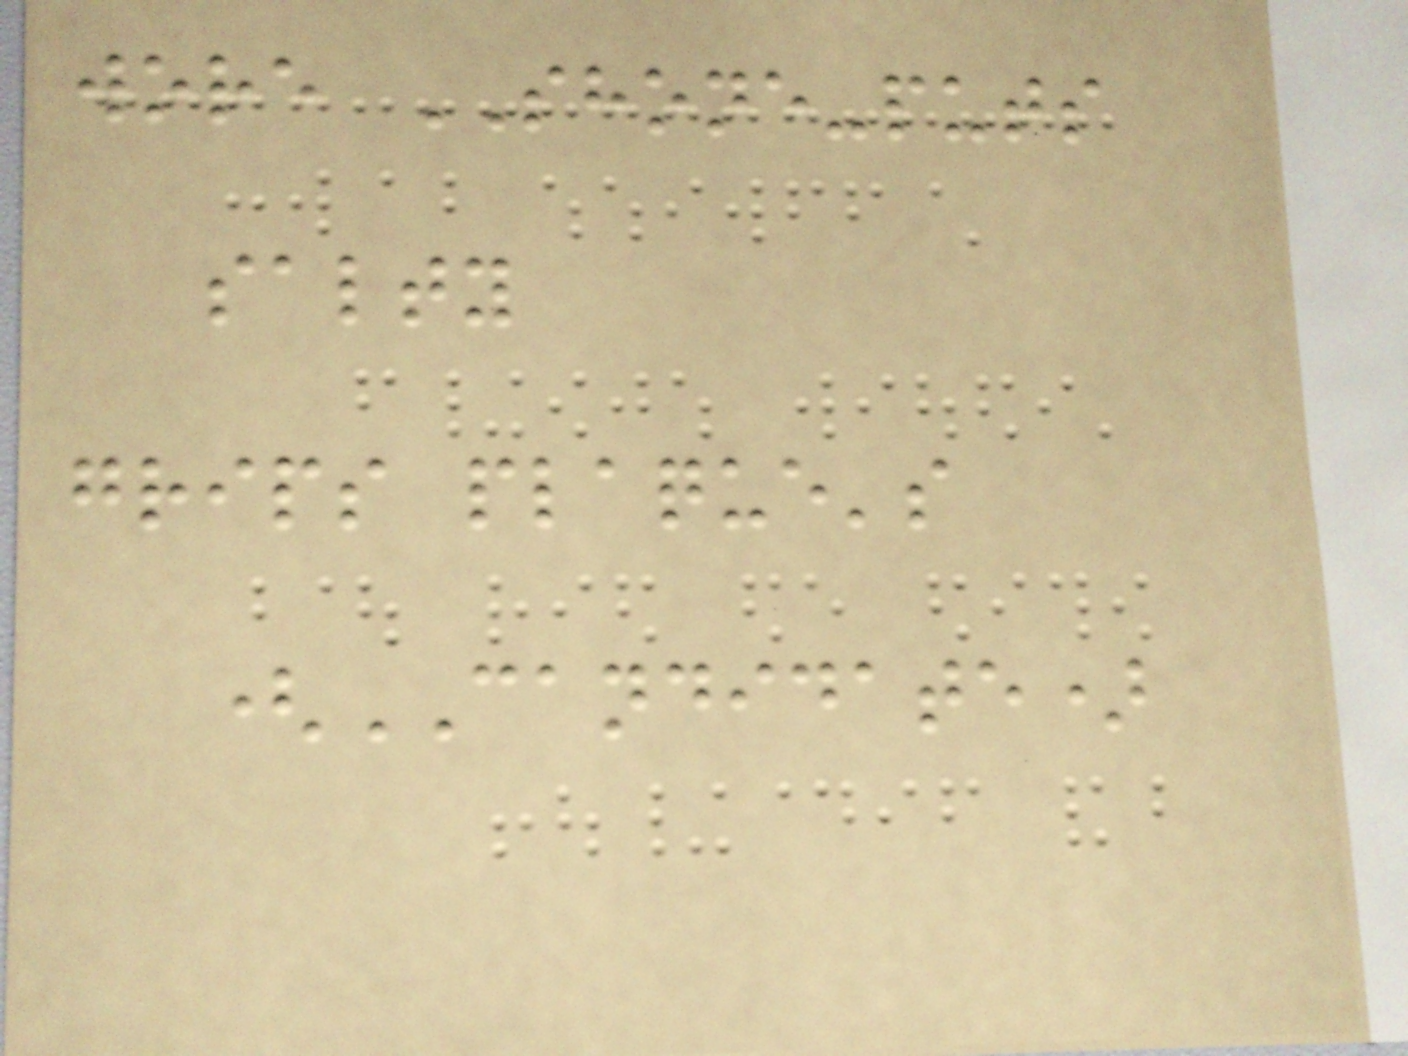wore SHONE-puts
salty
grips plaque's
(CANDIDATE)
